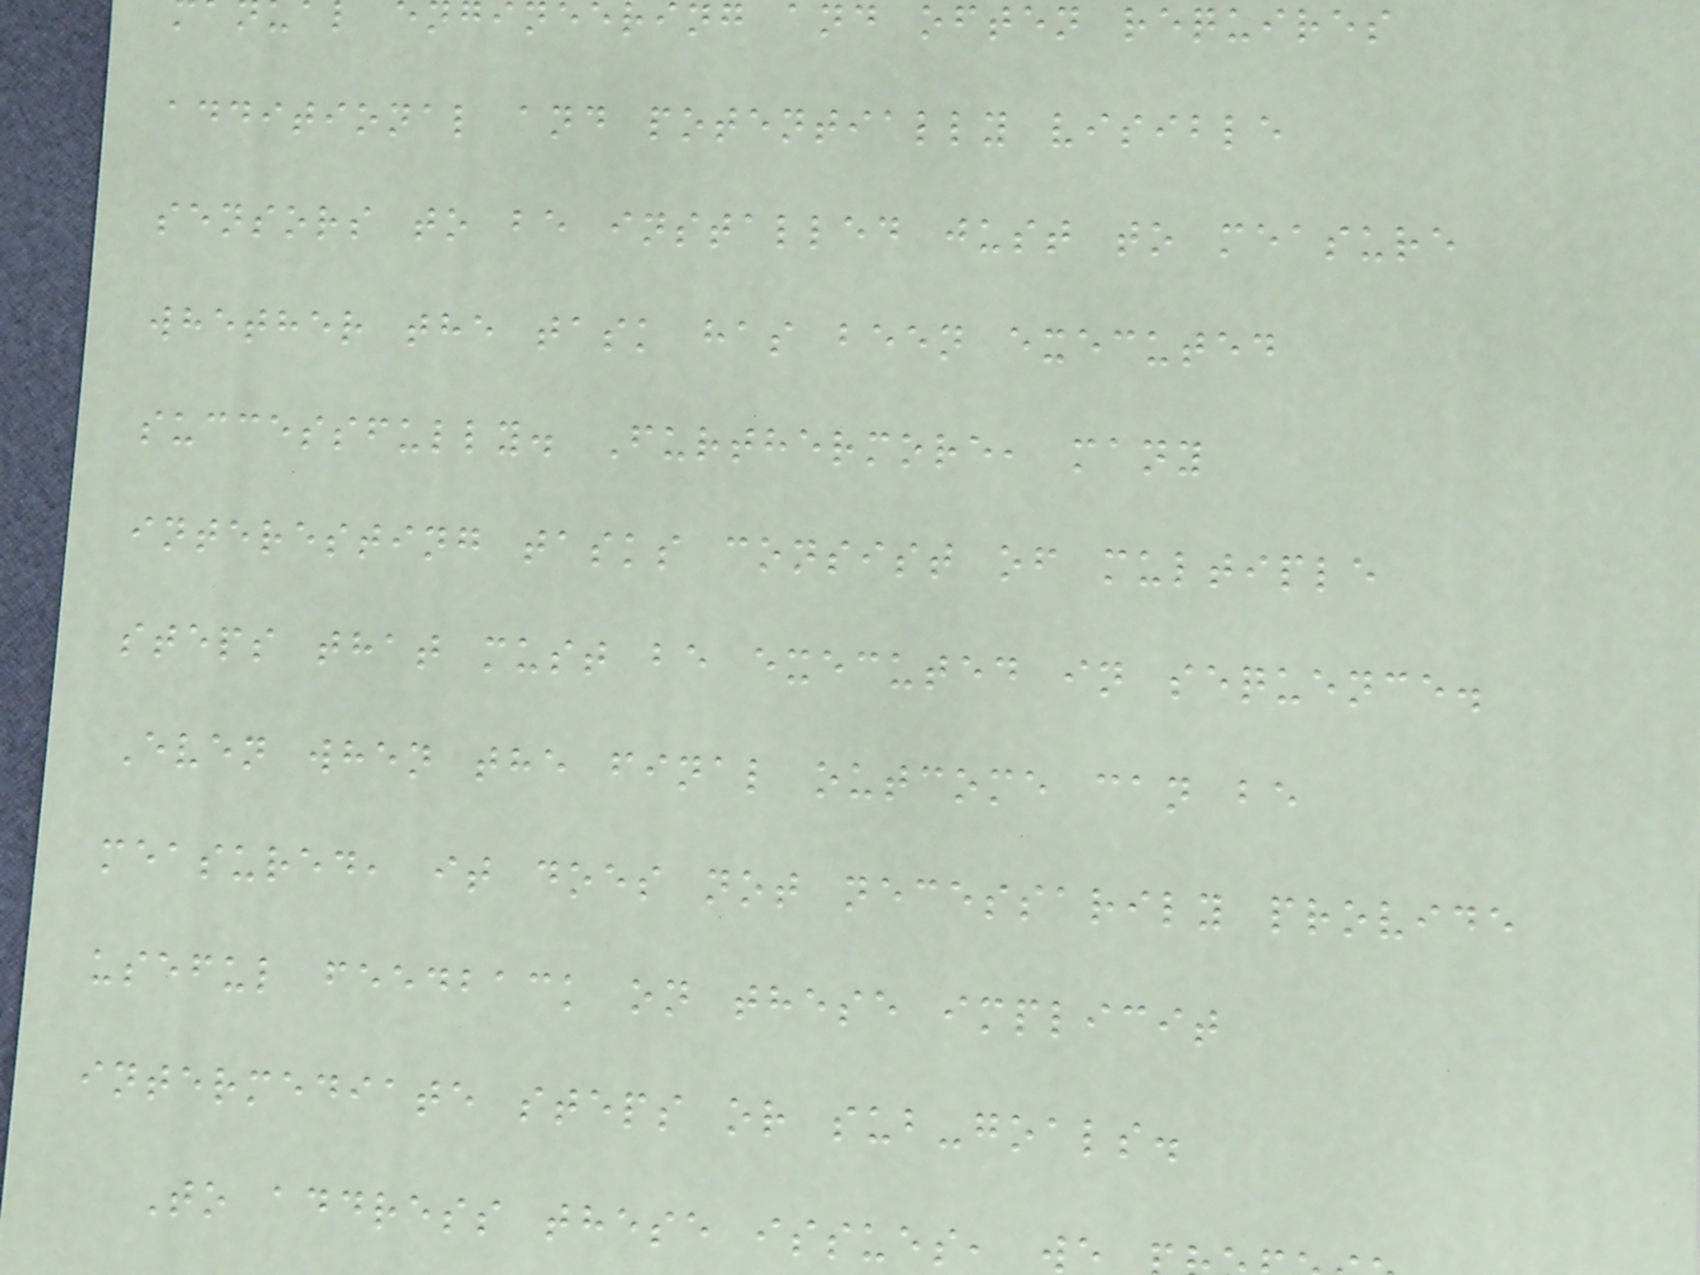neering and often requires
additional and potentially visible
sensors to be installed just to measure
whether the task has been executed
successfully. Furthermore, many
interesting tasks consist of multiple
steps that must be executed in sequence.
Even when the final outcome can be
measured, it does not necessarily provide
useful feedback on these implicit
intermediate steps or sub-goals.
To address these issues, w
